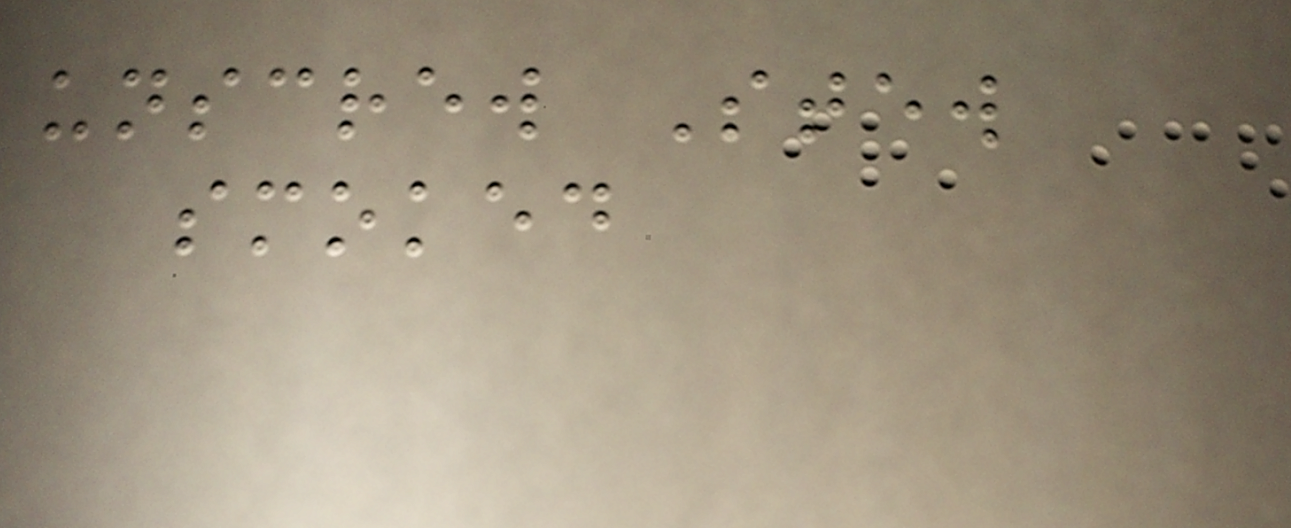unscrew Stew
smoked
